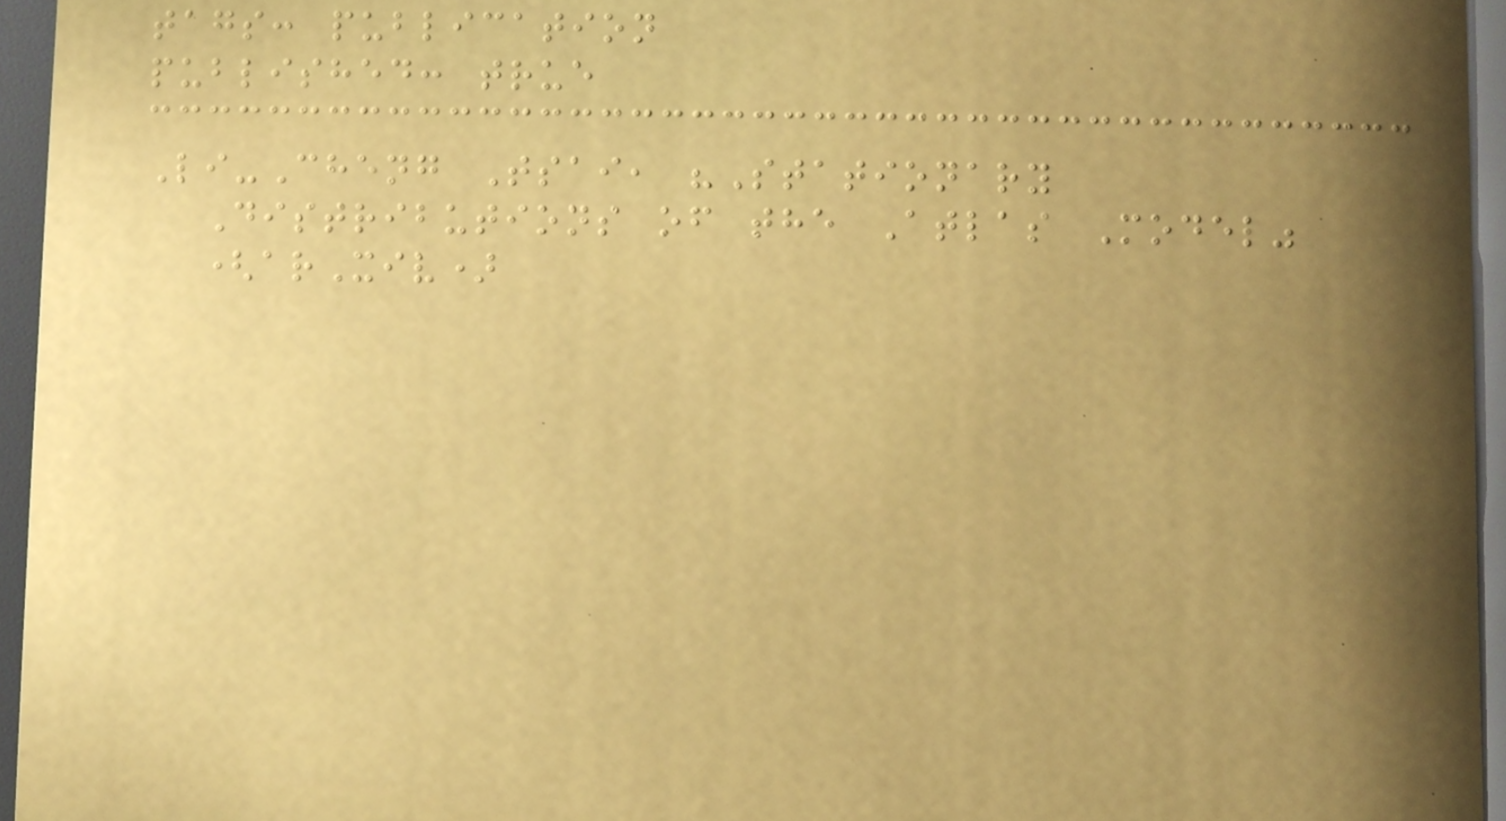tags: publication
published: true
Li-Cheng Tsai, "Stationary
Distributions of the Atlas Model"
(arXiv)
